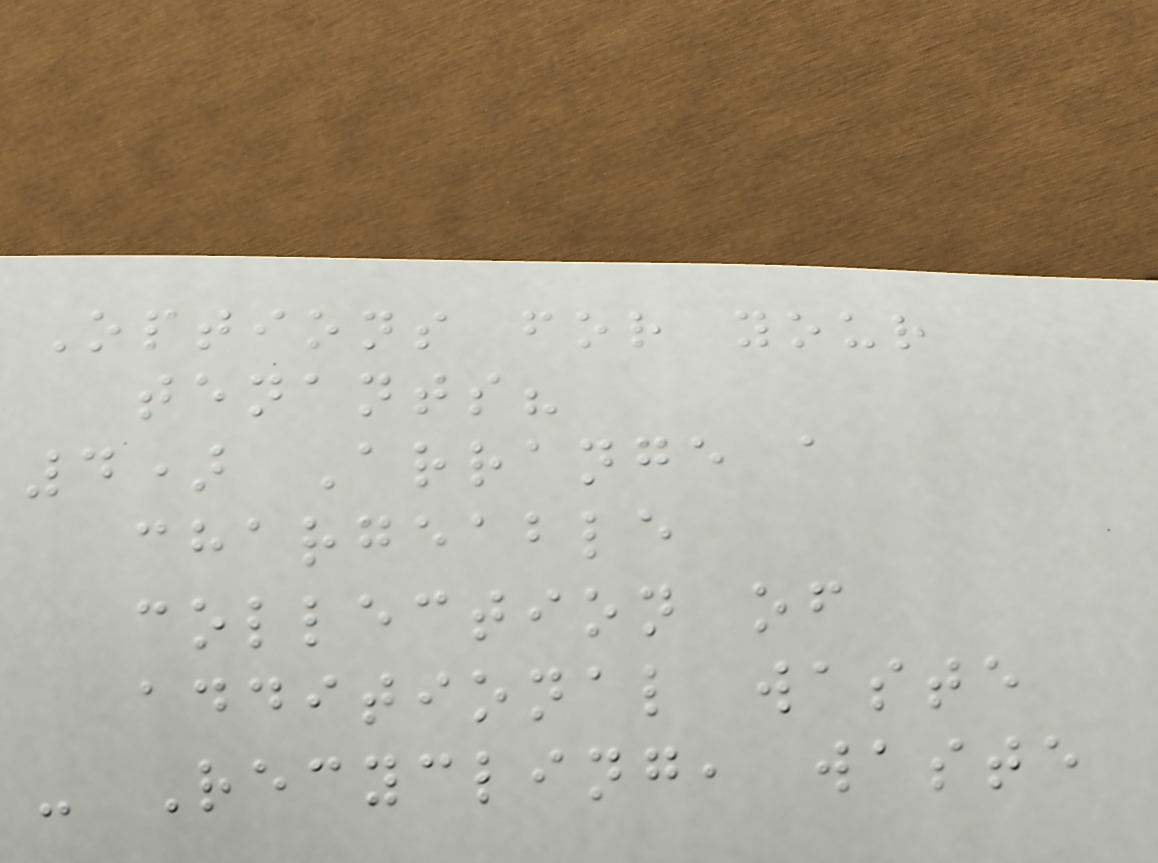Options for your
tenants?
4) Arrange a
chargeable
collection of
additional waste
- Recycling, waste
